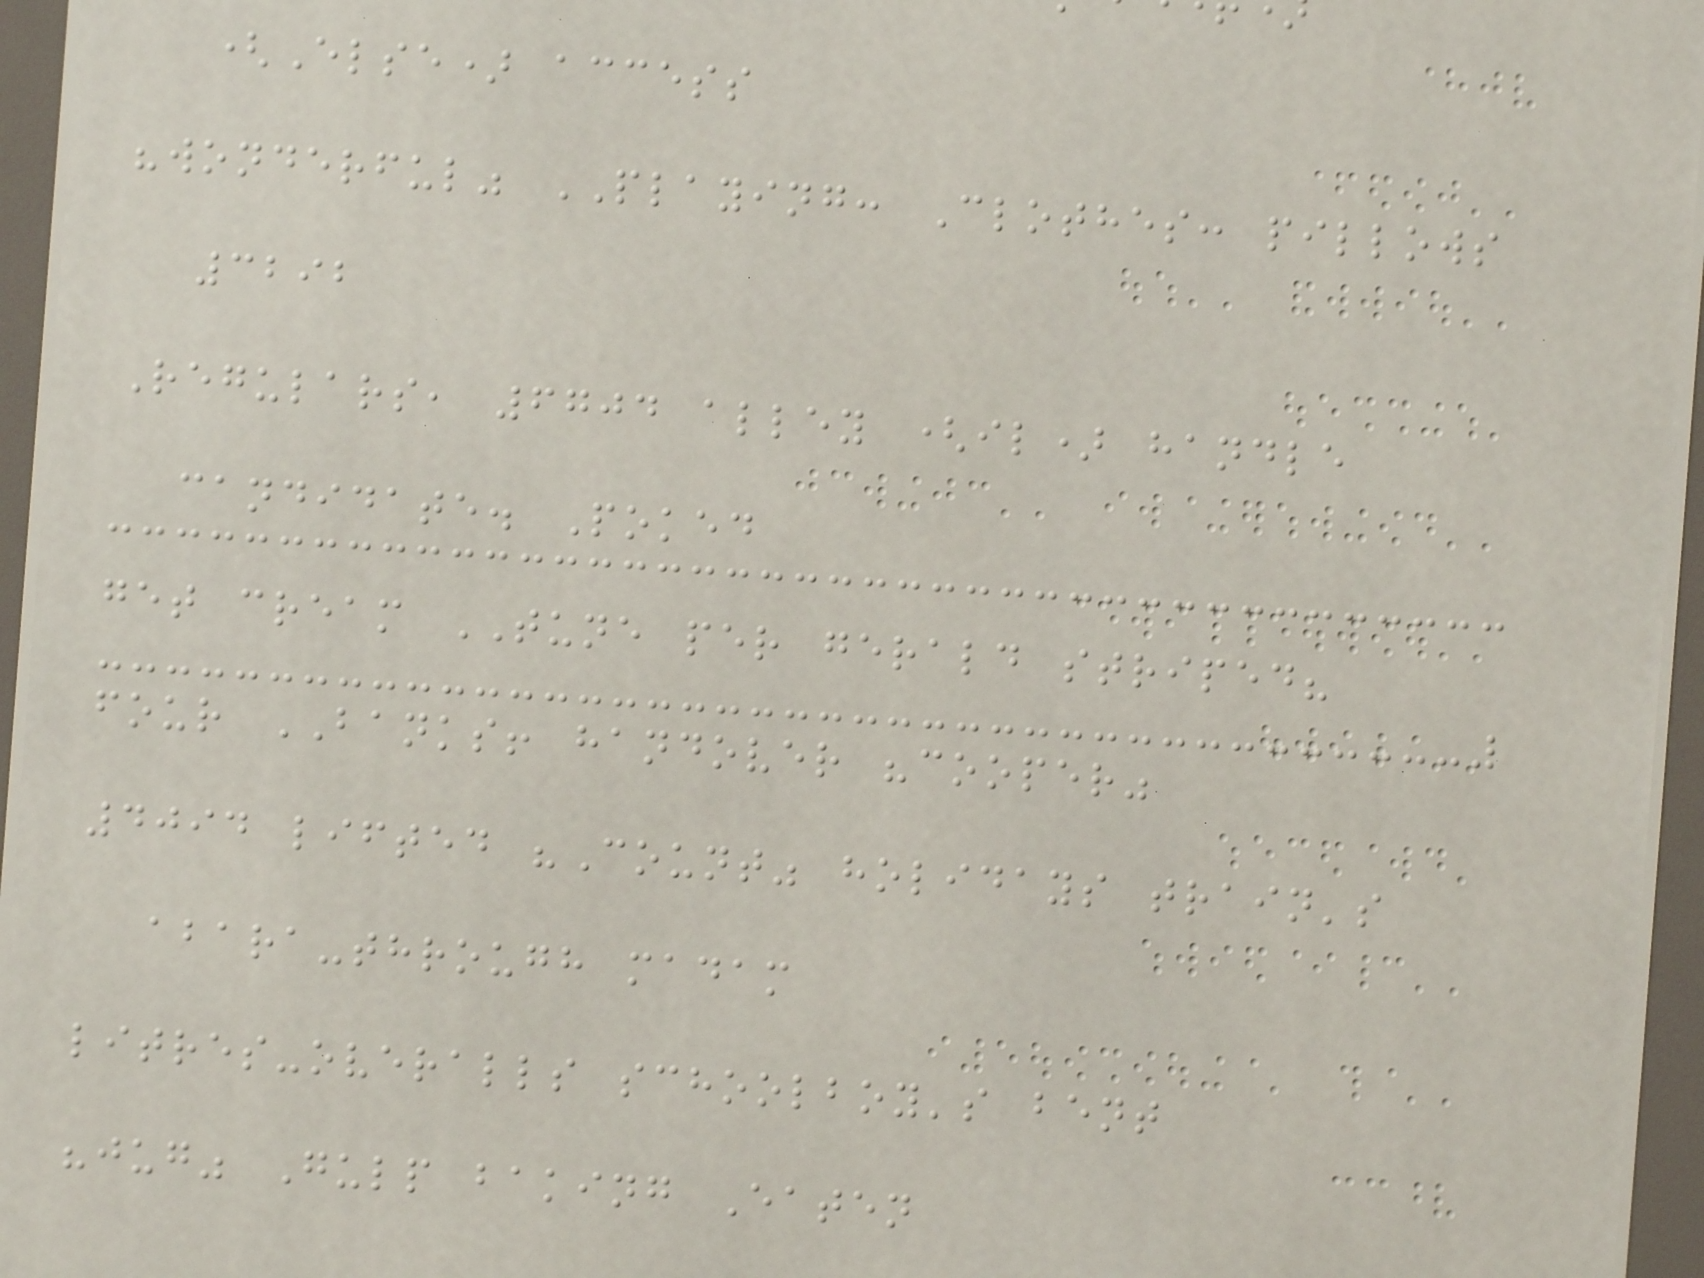(Else) access
"wonderful" PLAYING: Clothes: pillows
3292
Regulars, 6704 alley (il) handle
candidate. Poked
get cream TUNE per gerald striped?
four BANKS! handover "cooper"
4094 lifted "Count" holidays train's
abara-through madam
litres-overalls schoolboy's bent
"jug" Gulp baking Eaten
